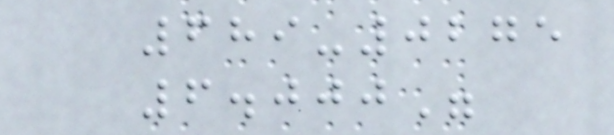689-0275
6.000"
